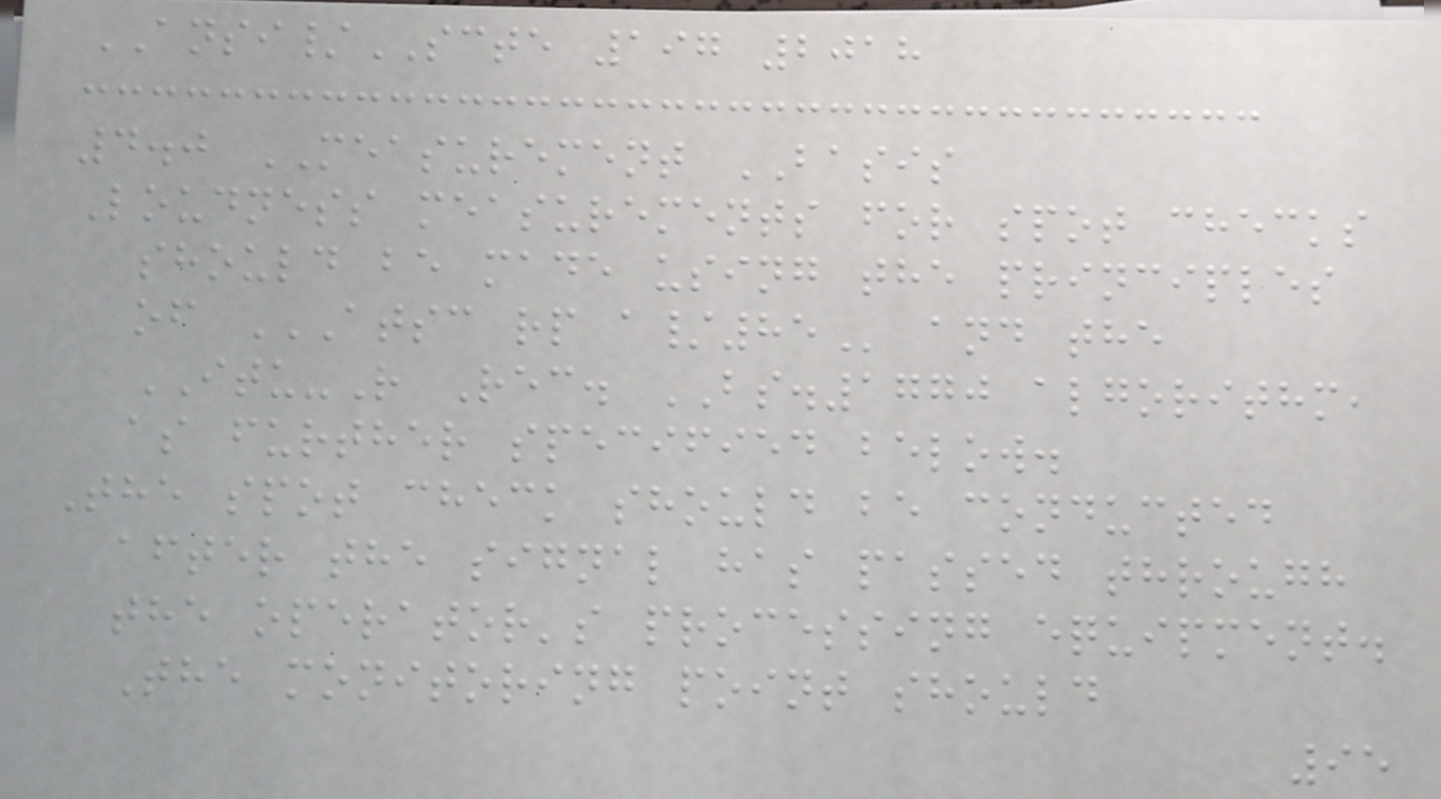ANSI/SCTE 197 2018
4.0 MEASUREMENT BASIS
Loudness measurements for spot checks
should be made using the principles
of ATSC RP A/85 and the
ITU-R Rec. BS.1770 algorithm,
as further specified below.
The spot check should be conducted
after the signal has passed through
the operator's processing equipment.
The monitoring point should
95
